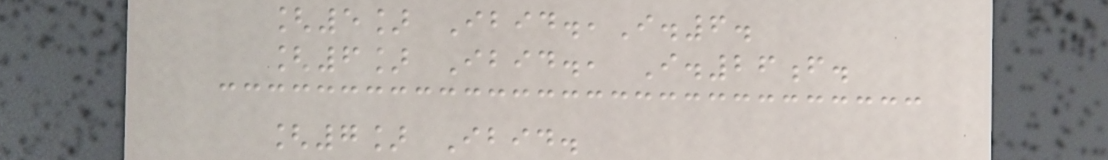[5] Ibid.,I.6.
[6] Ibid., I.26f.
[7] Ibid.
